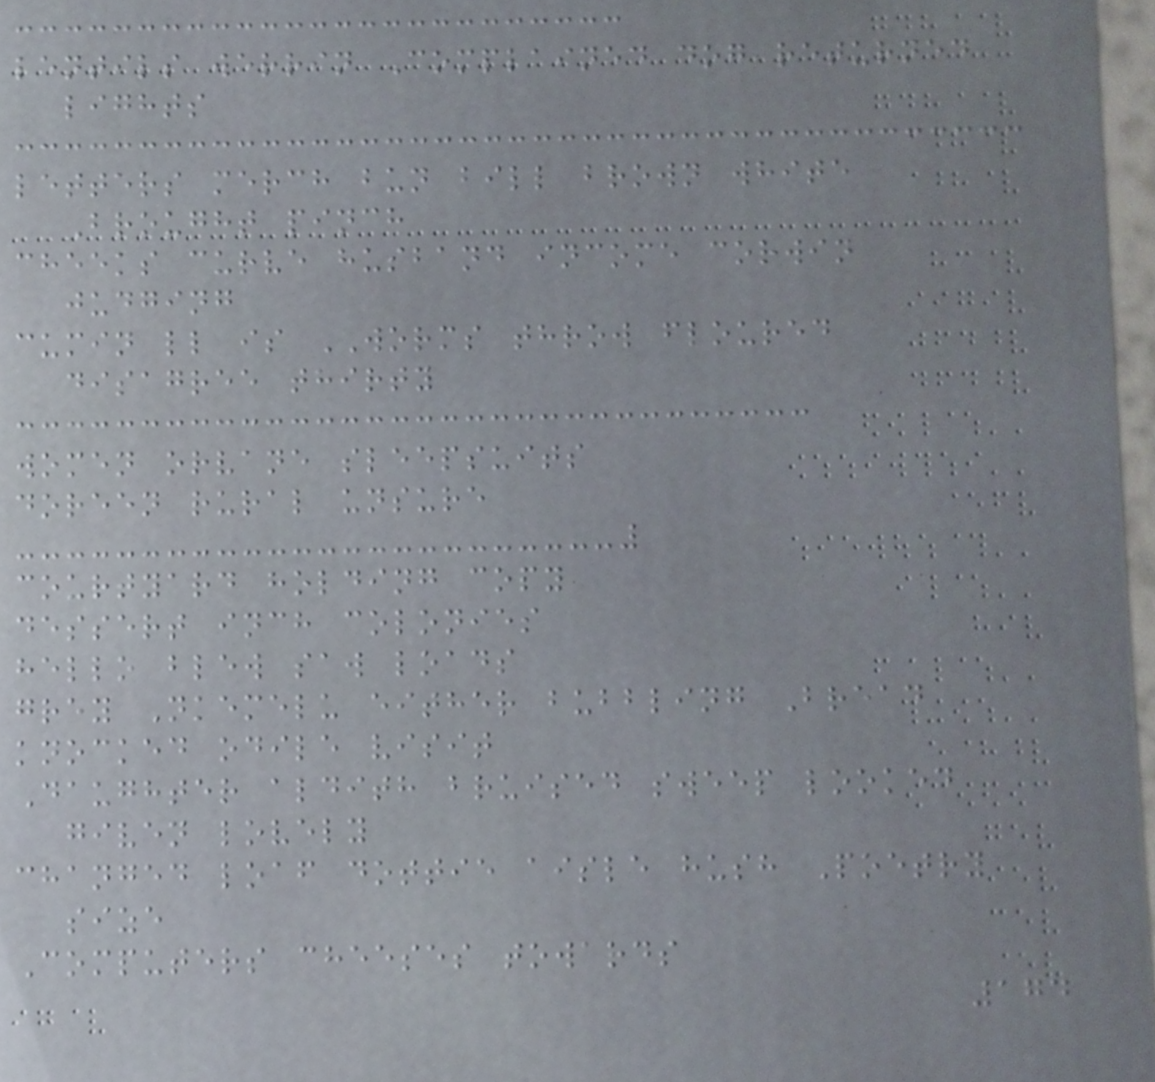lentils werrin Complained dog returned
lights
letters merch bun bill brown white
Brought pinch
cheeks curve husband income corwin
judging
cumin ll is WORMS throw floured
disagree thirty
women orvane sleepsuits
doreen rural unsure
courtyard holding copy
dessert inch colonies
hello blew saw loads
grey Nkemelu either bubbling Bread
knocked odile visit
Daughter aldith bruised sweep looked
given lovely
changed loaf dottie aisle hush Poetry
size
Computers cheeses towards
174
